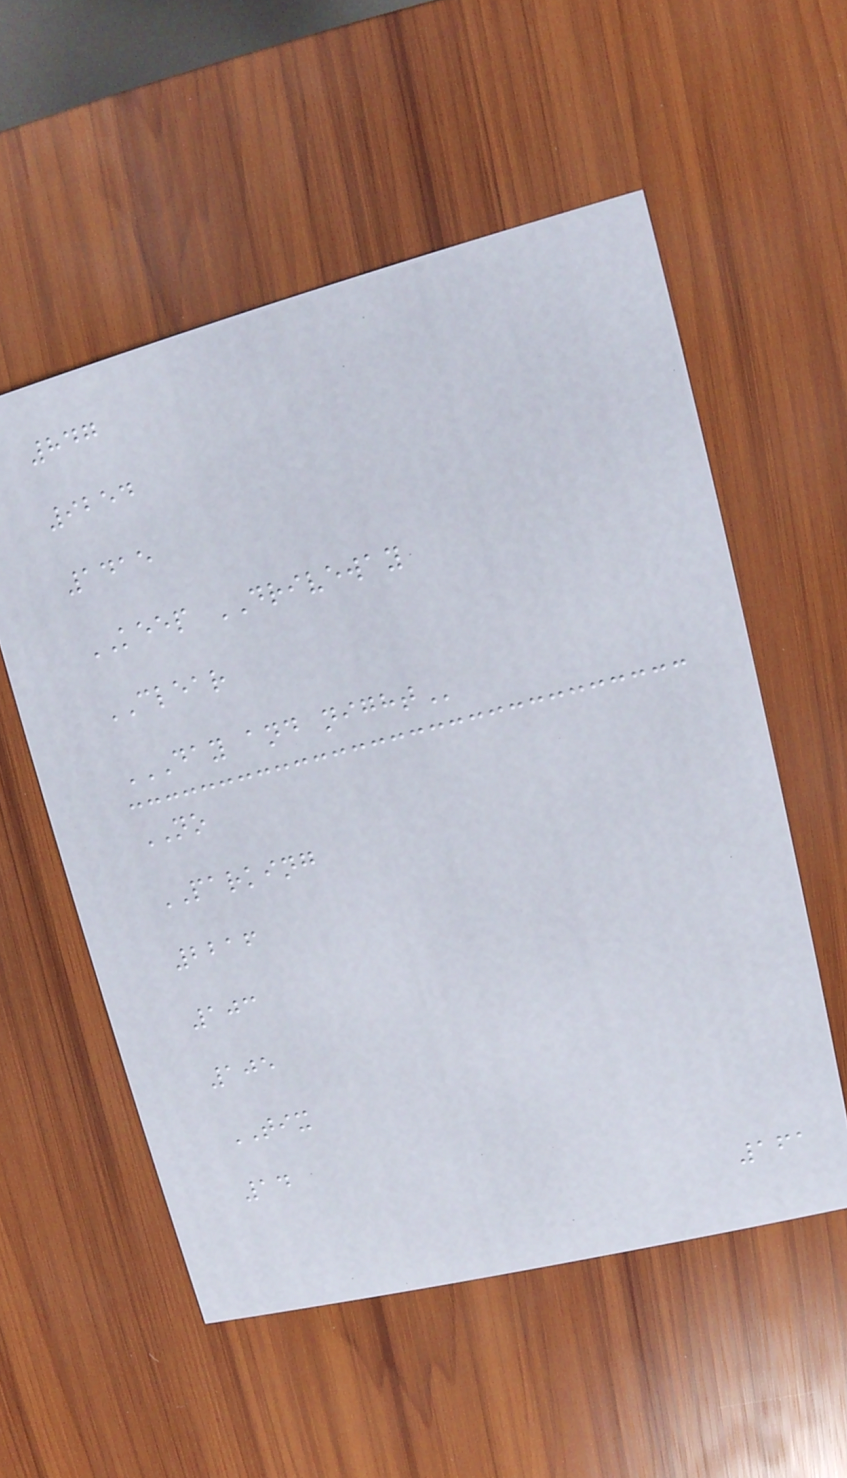847
9254
1415
KEEP DRIVEWAY
CLEAR
DAY AND NIGHT
NO
PARKING
2216
103
105
TIX
14
161
